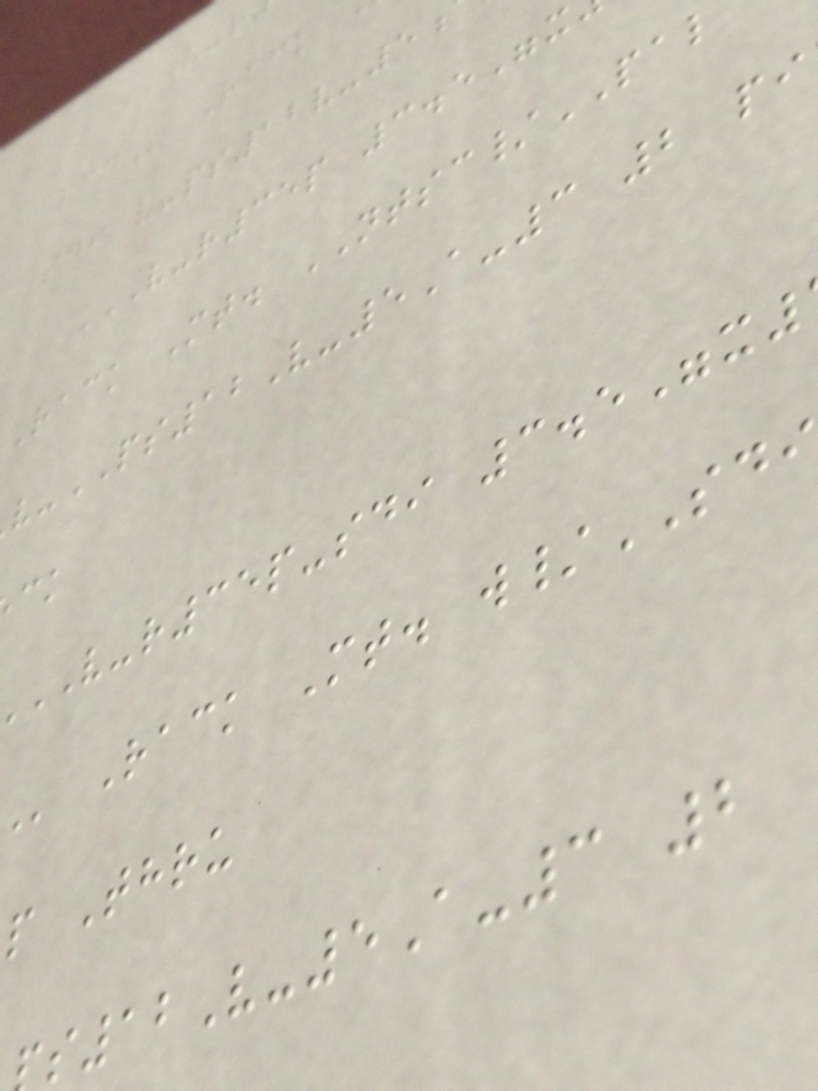Rack Mt. NTSC/PAL
-PS12V-5A-3 2 pi
v-r35p-sdi 3.5"
Rack Mt. w/SD
p Thru
12V-5A-3 2
